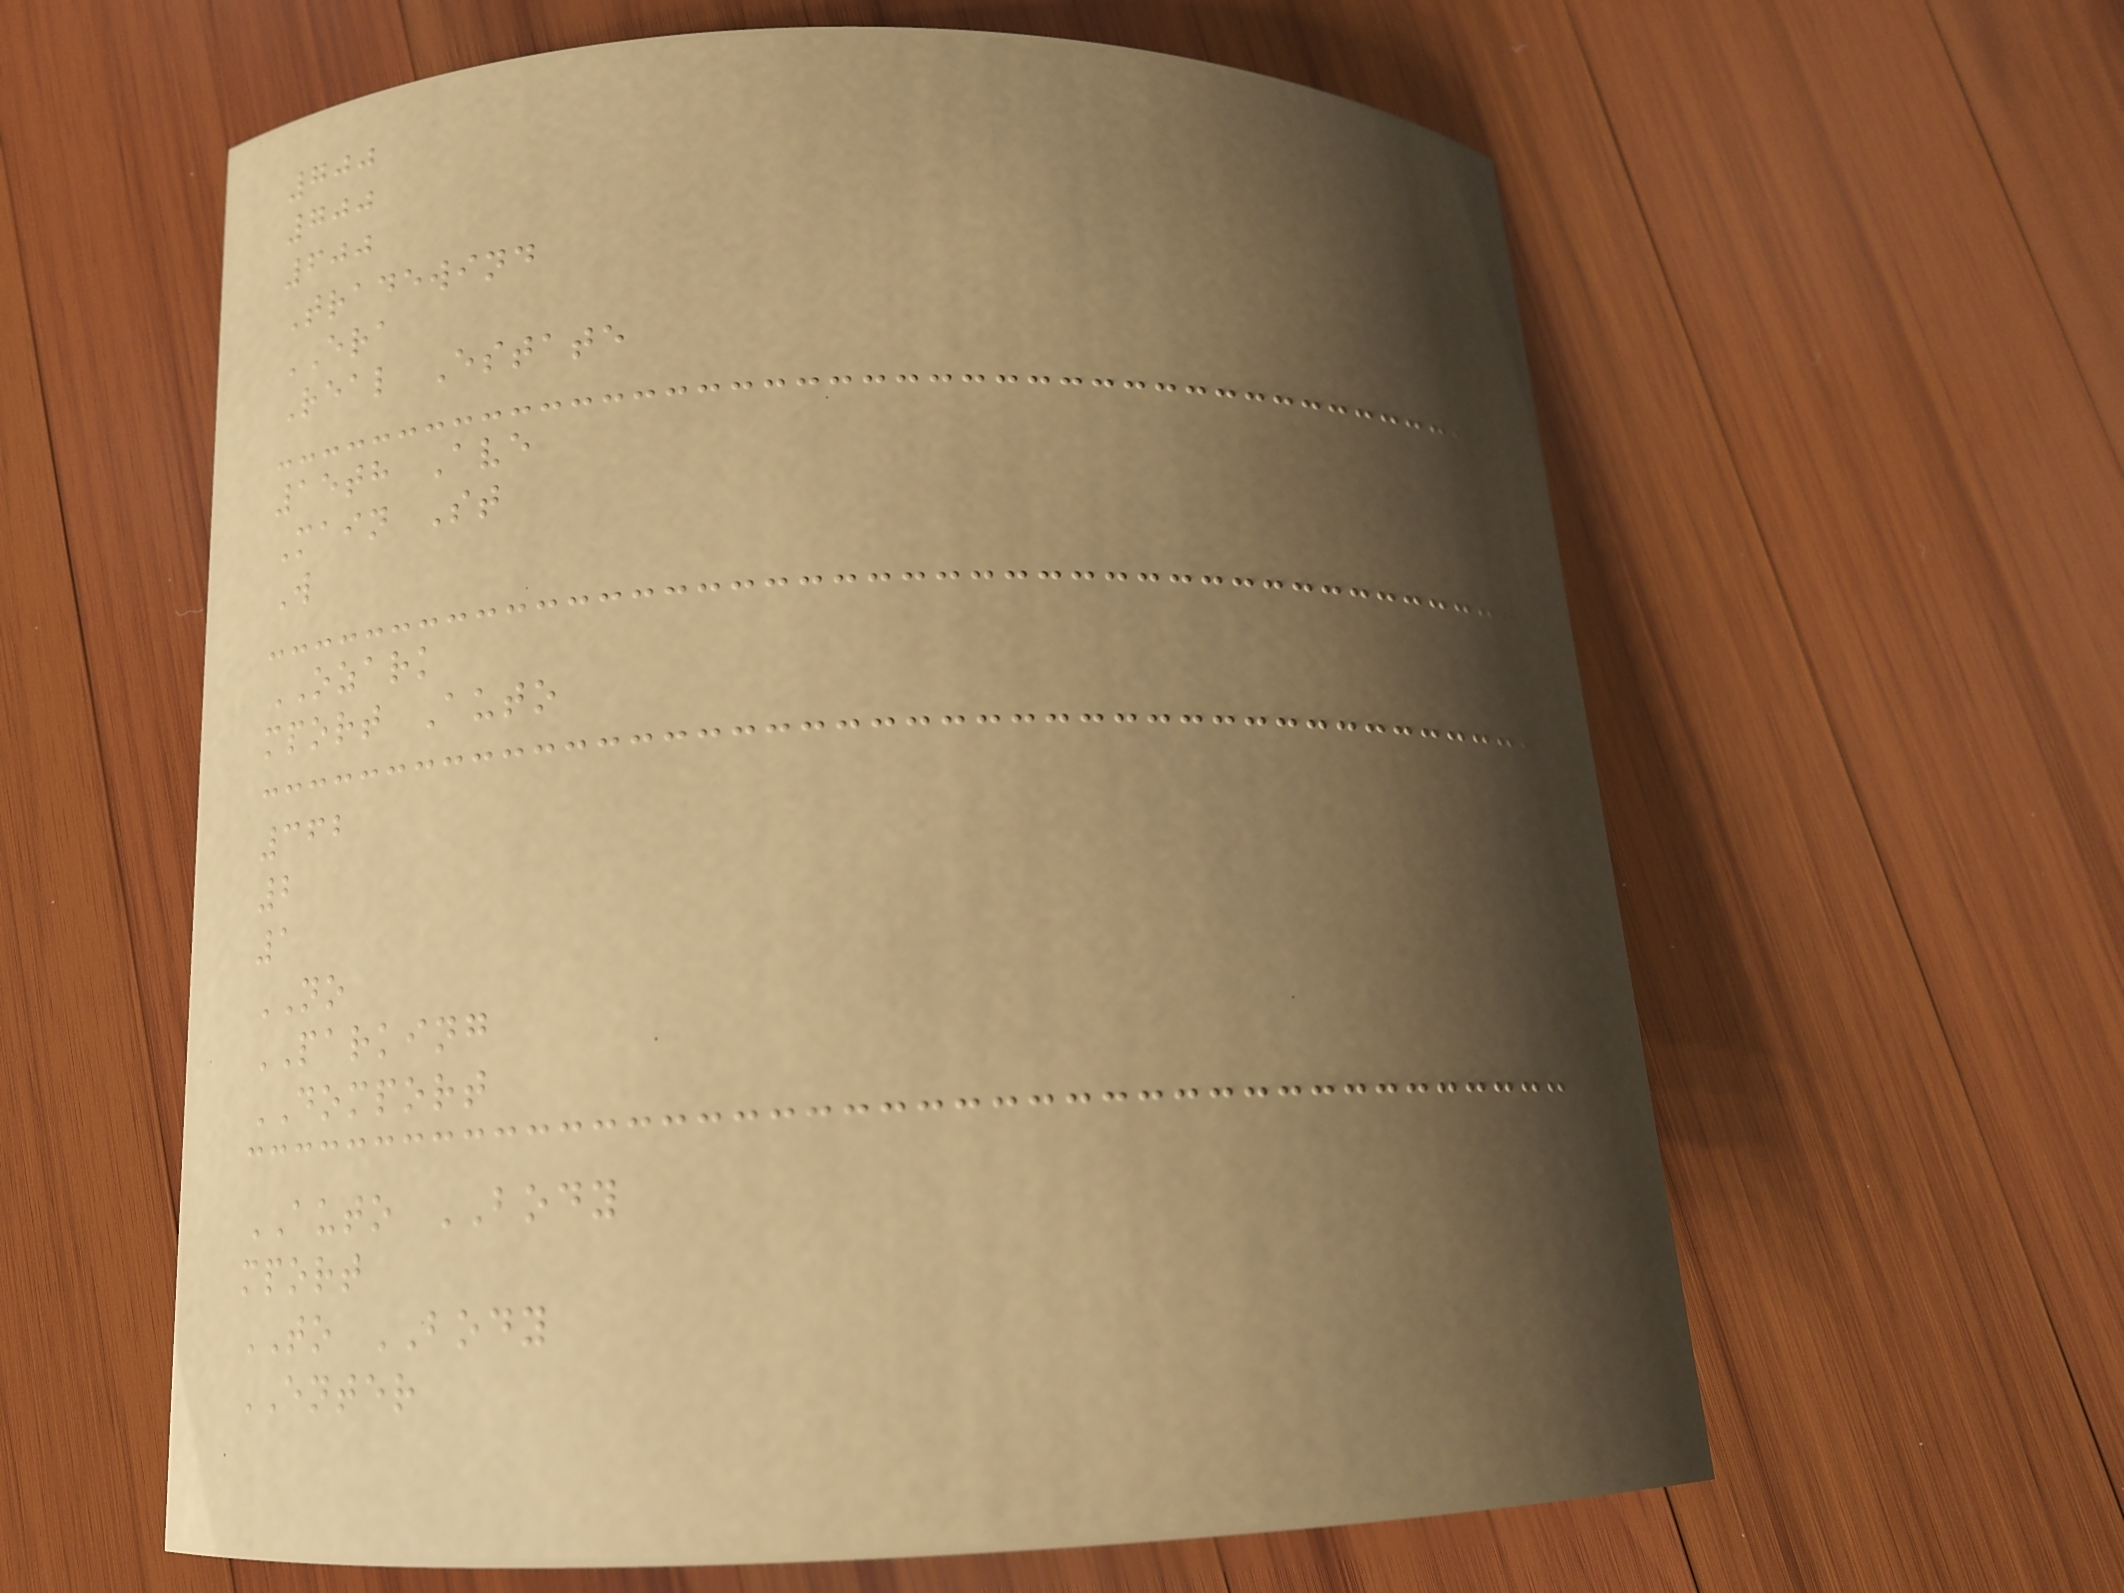700
700
600
Tradewind
ERA
Real Estate
15th Ave
Main St
W
OZARK
mport Auto
362
2
1
NO
PARKING
DOMPORT
AUTO BODY
mport
TO BODY
ENTER
